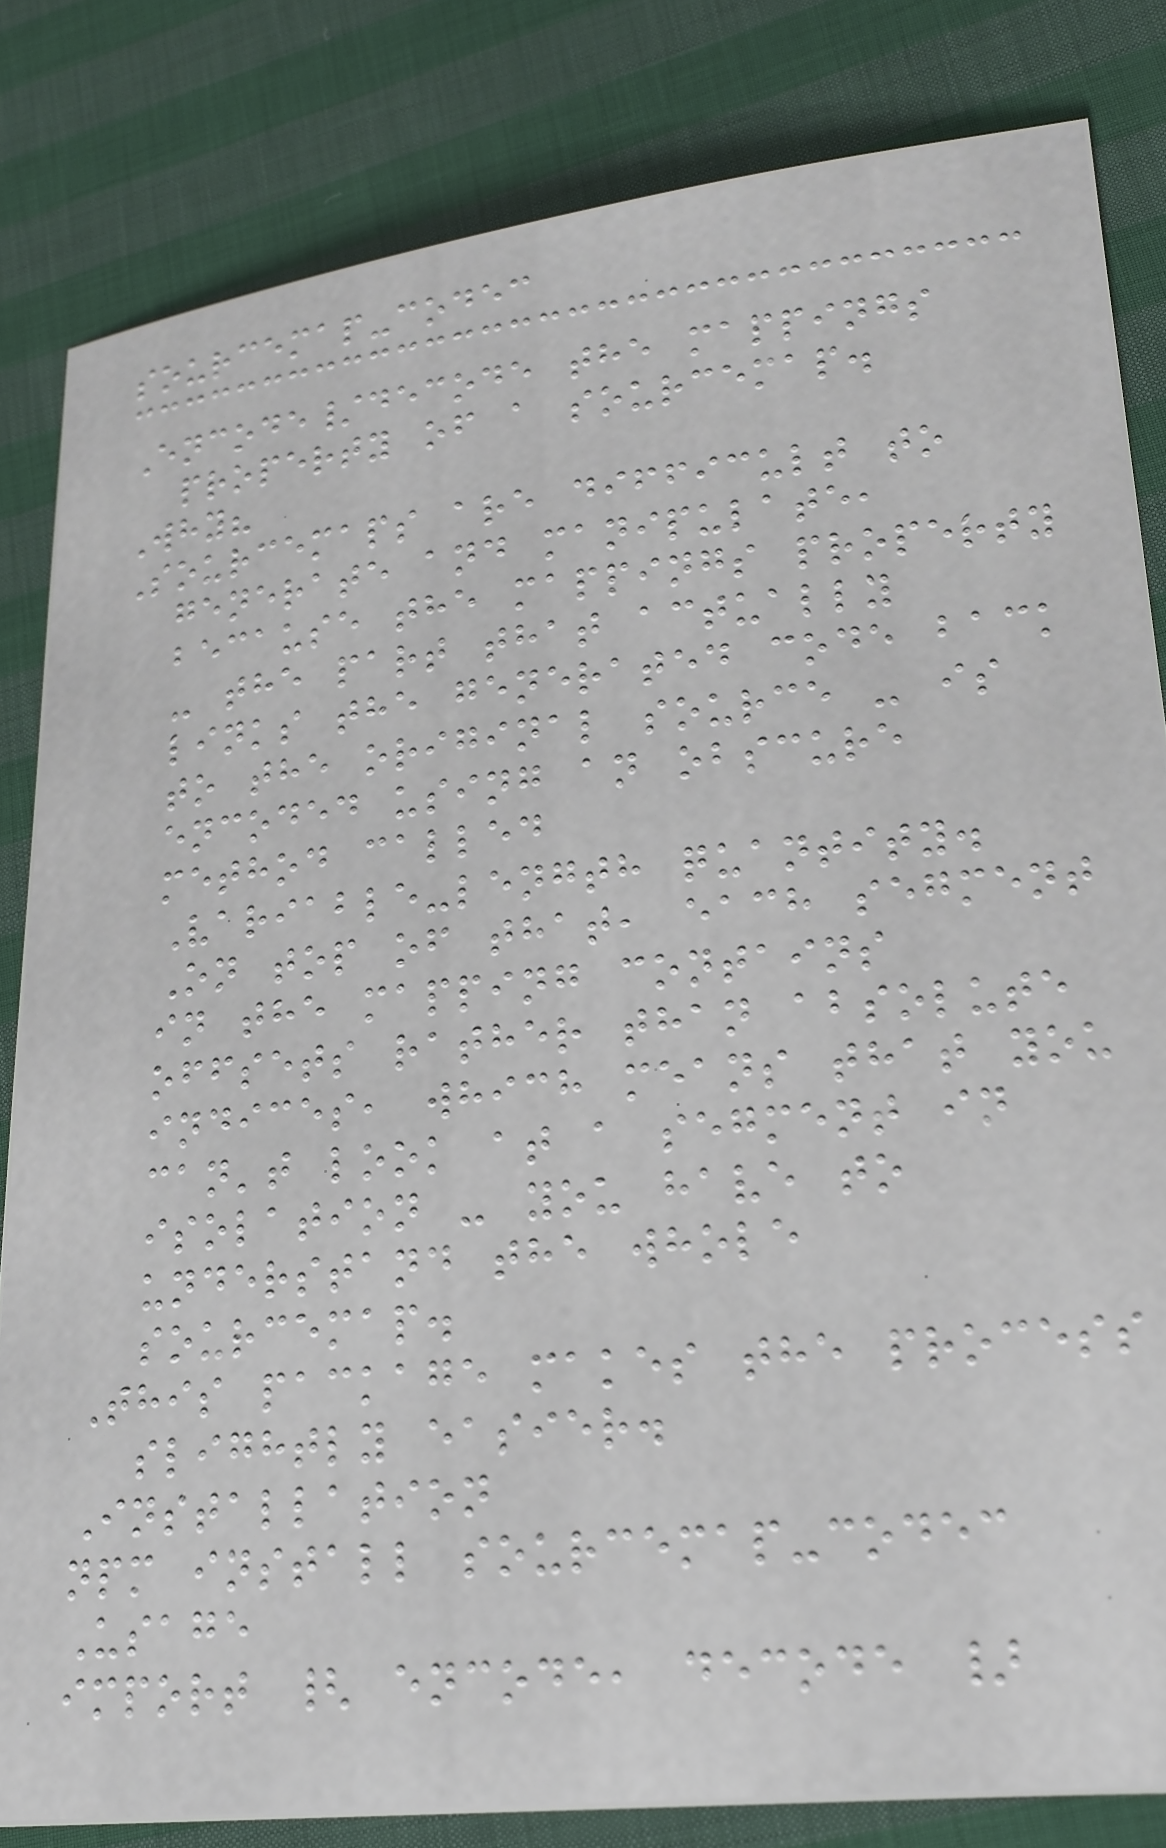sourcemap-codec
Encode/decode the mappings
property of a sourcemap.
Why?
Sourcemaps are difficult to
generate and manipulate,
because the mappings property
- the part that actually
links the generated code back
to the original source - is
encoded using an obscure
method called
Variable-length quantity.
On top of that, each segment
in the mapping contains
offsets rather than absolute
indices, which means that you
can't look at a segment in
isolation - you have to
understand the whole
sourcemap.
This package makes the process
slightly easier.
Installation
npm install sourcemap-codec
Usage
import { encode, decode }
